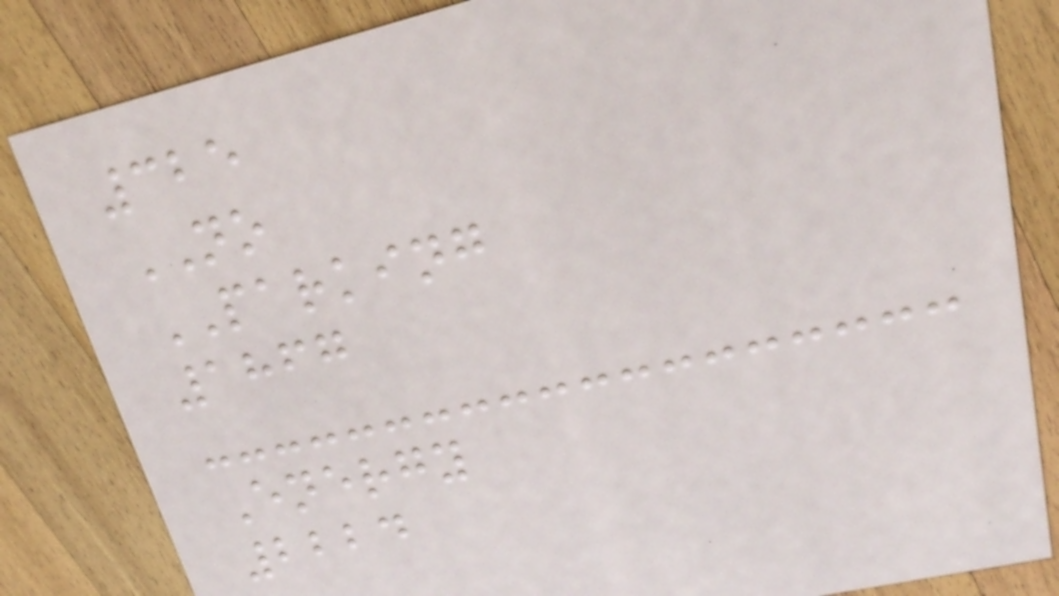325
NO
PARKING
1867
Energy
2224
